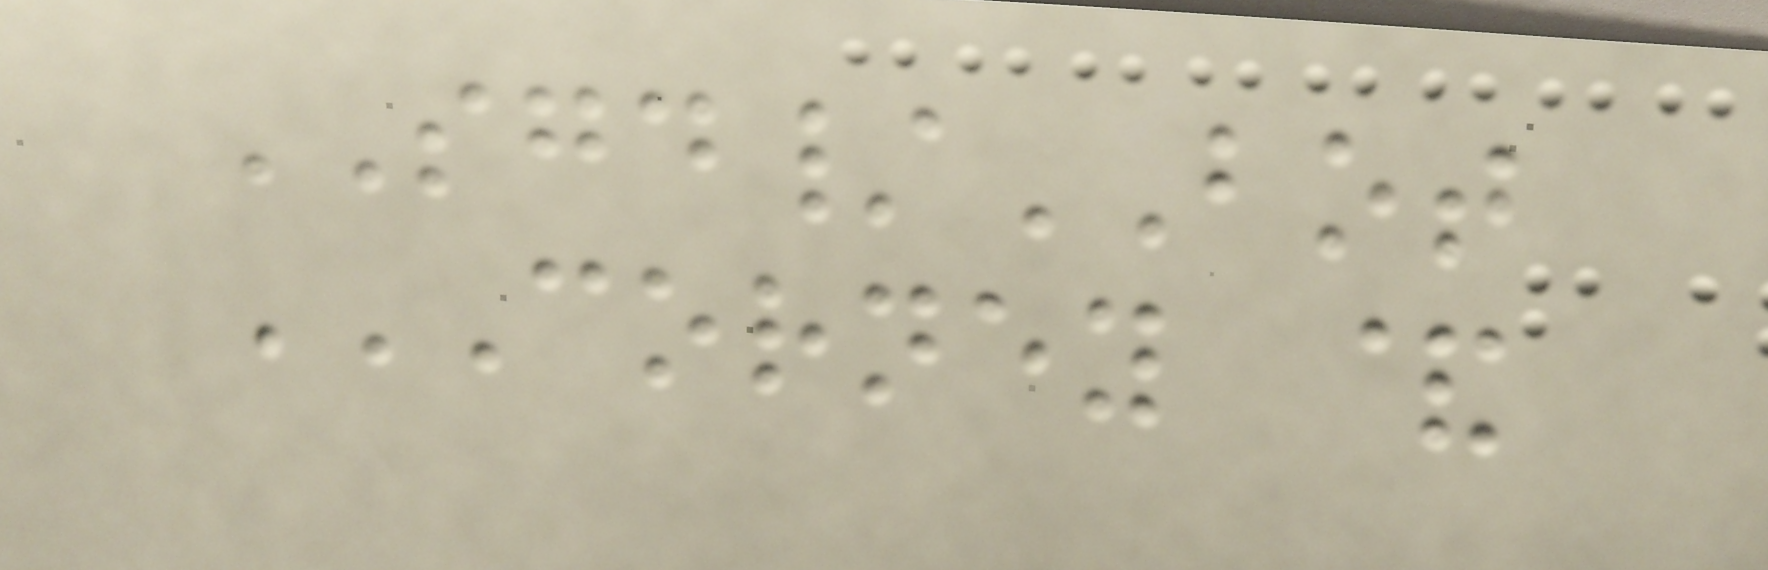SGD/BOT
CORNEY &
